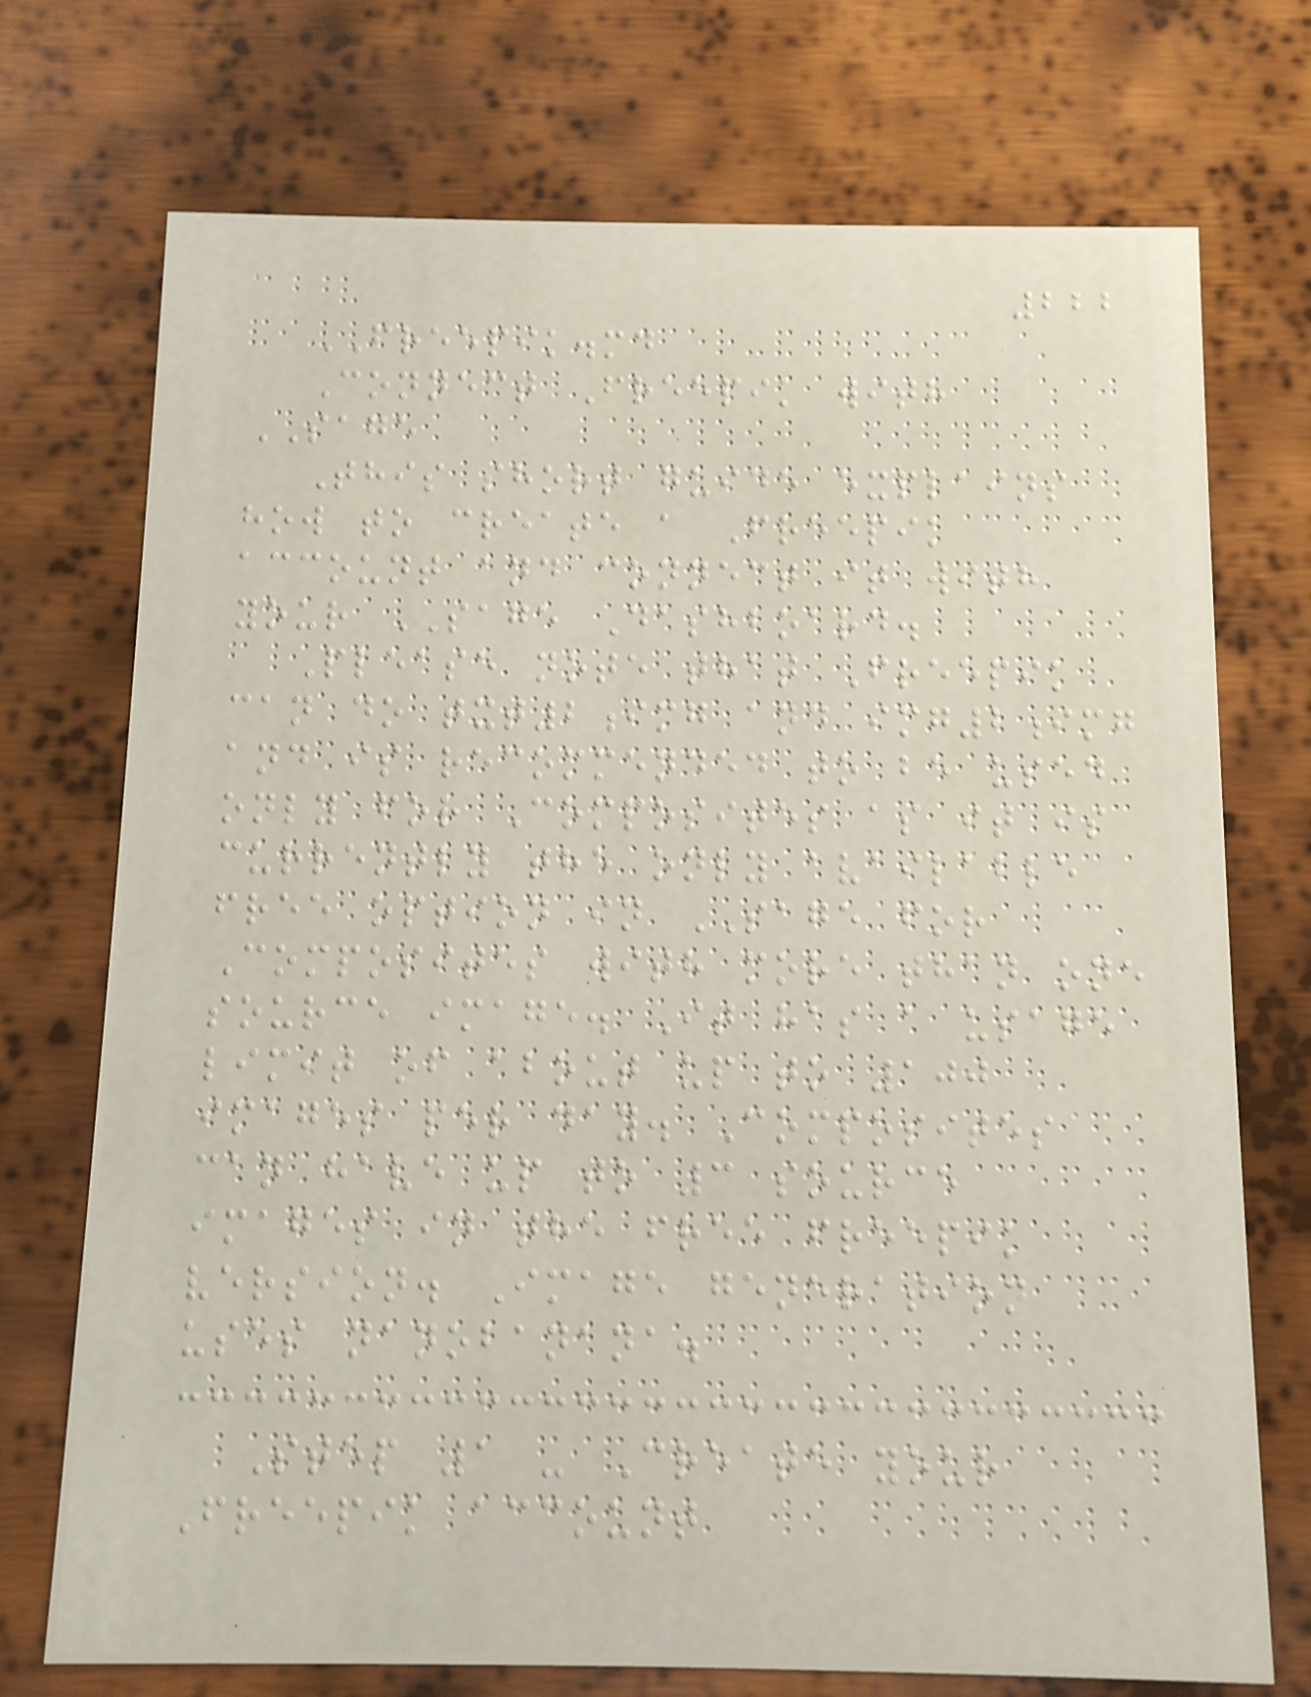222
FREEPIK.md
Connect Freepik with
SAGE
This short guide explains
how to create a Freepik
account and connect it with
your SAGE Dashboard.
Please note that Freepik
can do txt2img and img2img
and is recommended to be used
only for Composites as it is
currently the only available
free option in SAGE for
Composites with more than one
source image. It has a usage
limit of about up to 100
images per day. Composites
can have up to 3 source
images in the free freepik
version. Image generation
uses nanobanana.
Step 1 - Create your
Freepik account
